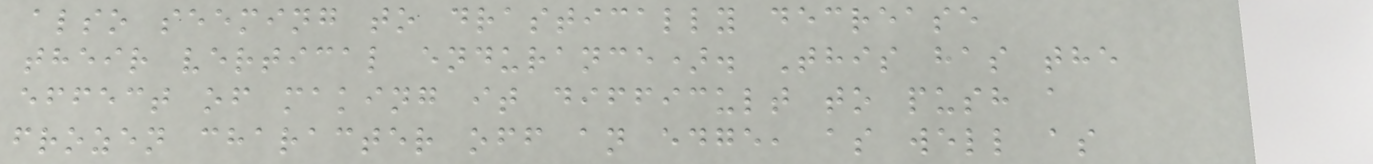also seeming to drastically decrease
their vertical endurance). This has the
effect of making it difficult to push a
frozen character off an edge, as well as
